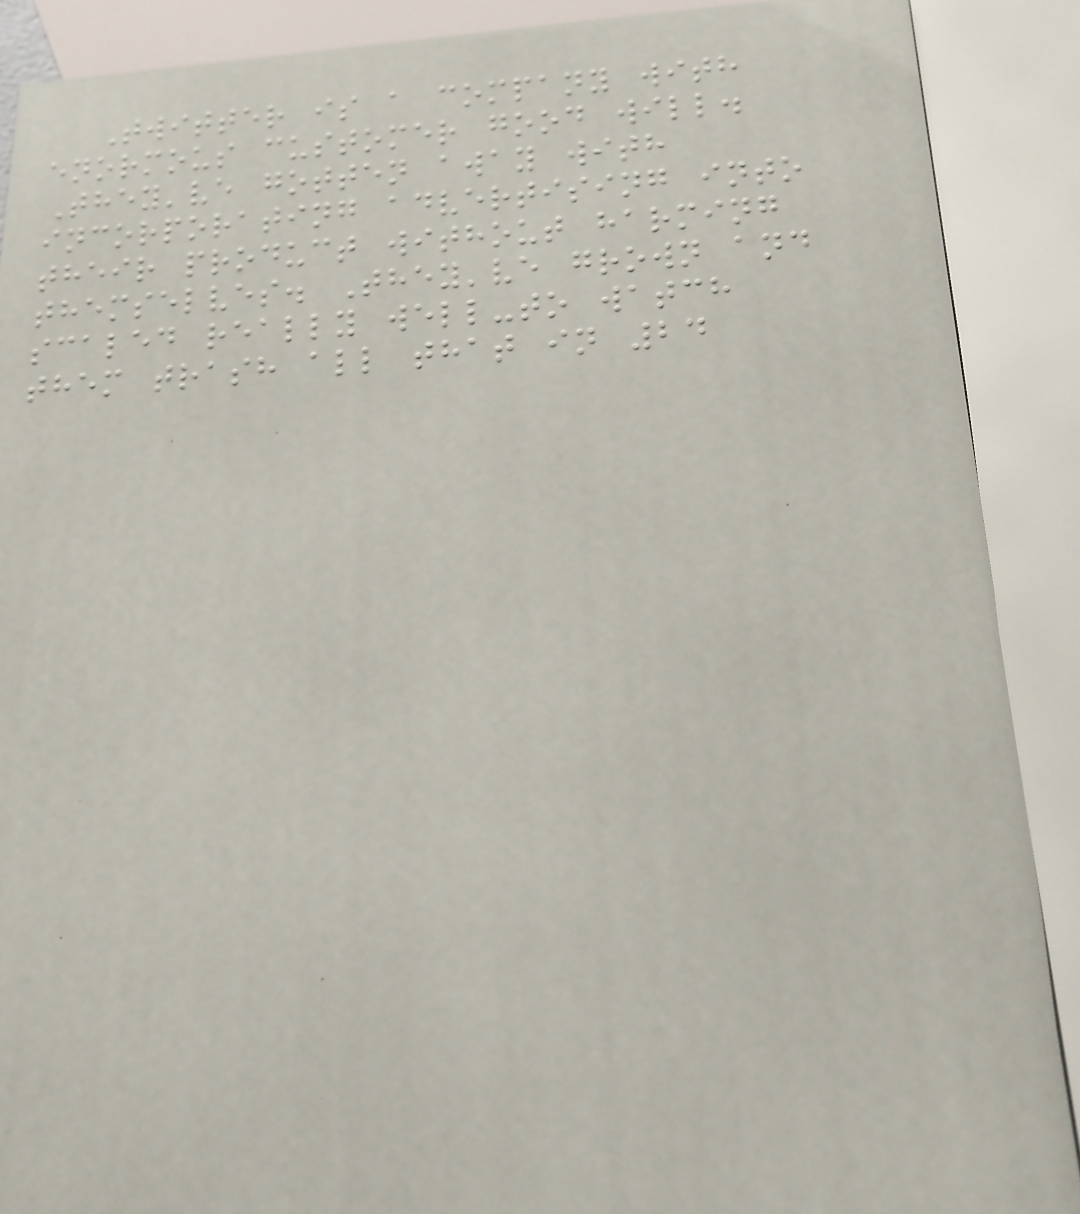Twitter is a company with
enormous customer good will.
They've gotten away with
incorporating advertising into
their product without harming
themselves. They've grown and
scaled really well-to watch
them trash all that in 24
